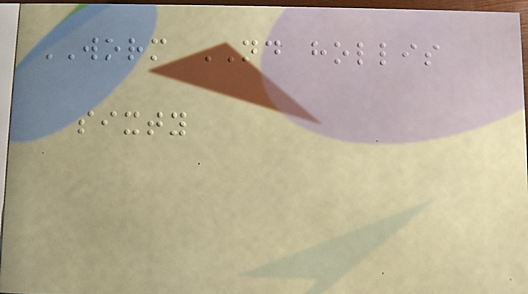WORM ND hollis
sixty
